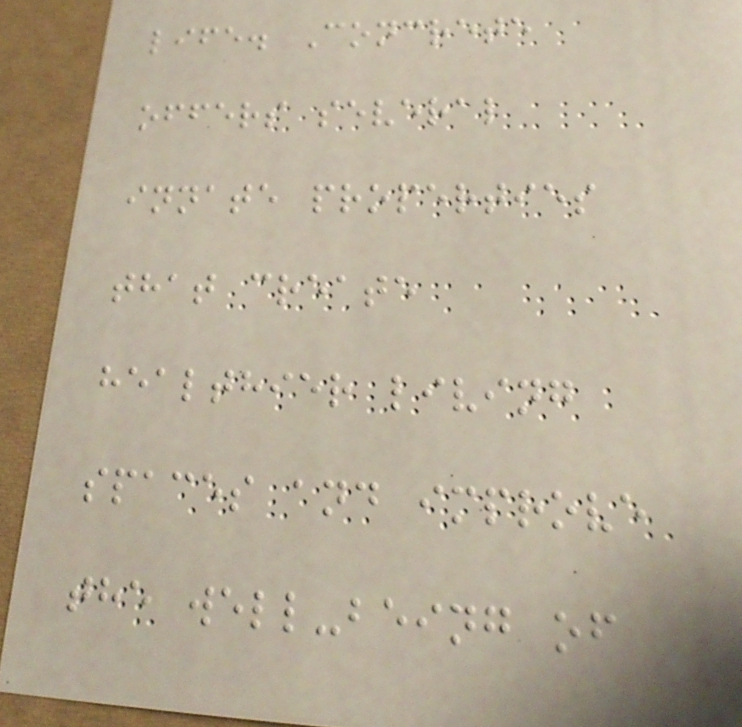life. Concrete
offers several
innate properties
that create
healthier living
spaces and improve
the well-being of
